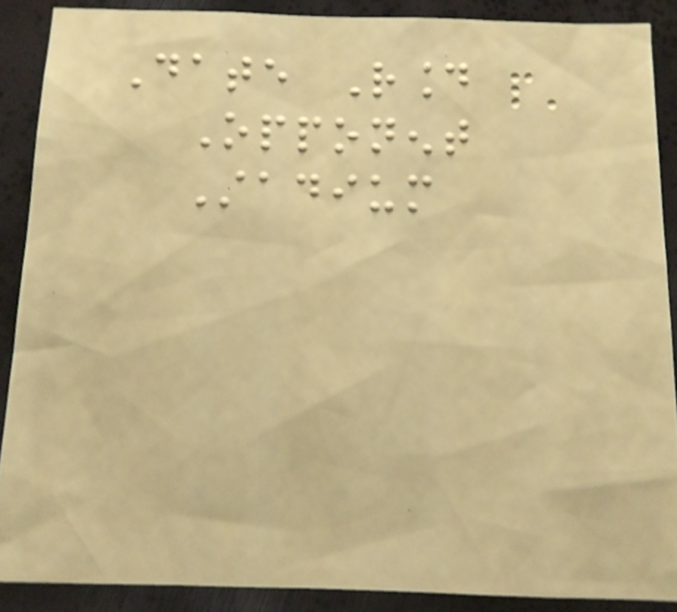Date Round
Opponent
Stadium
